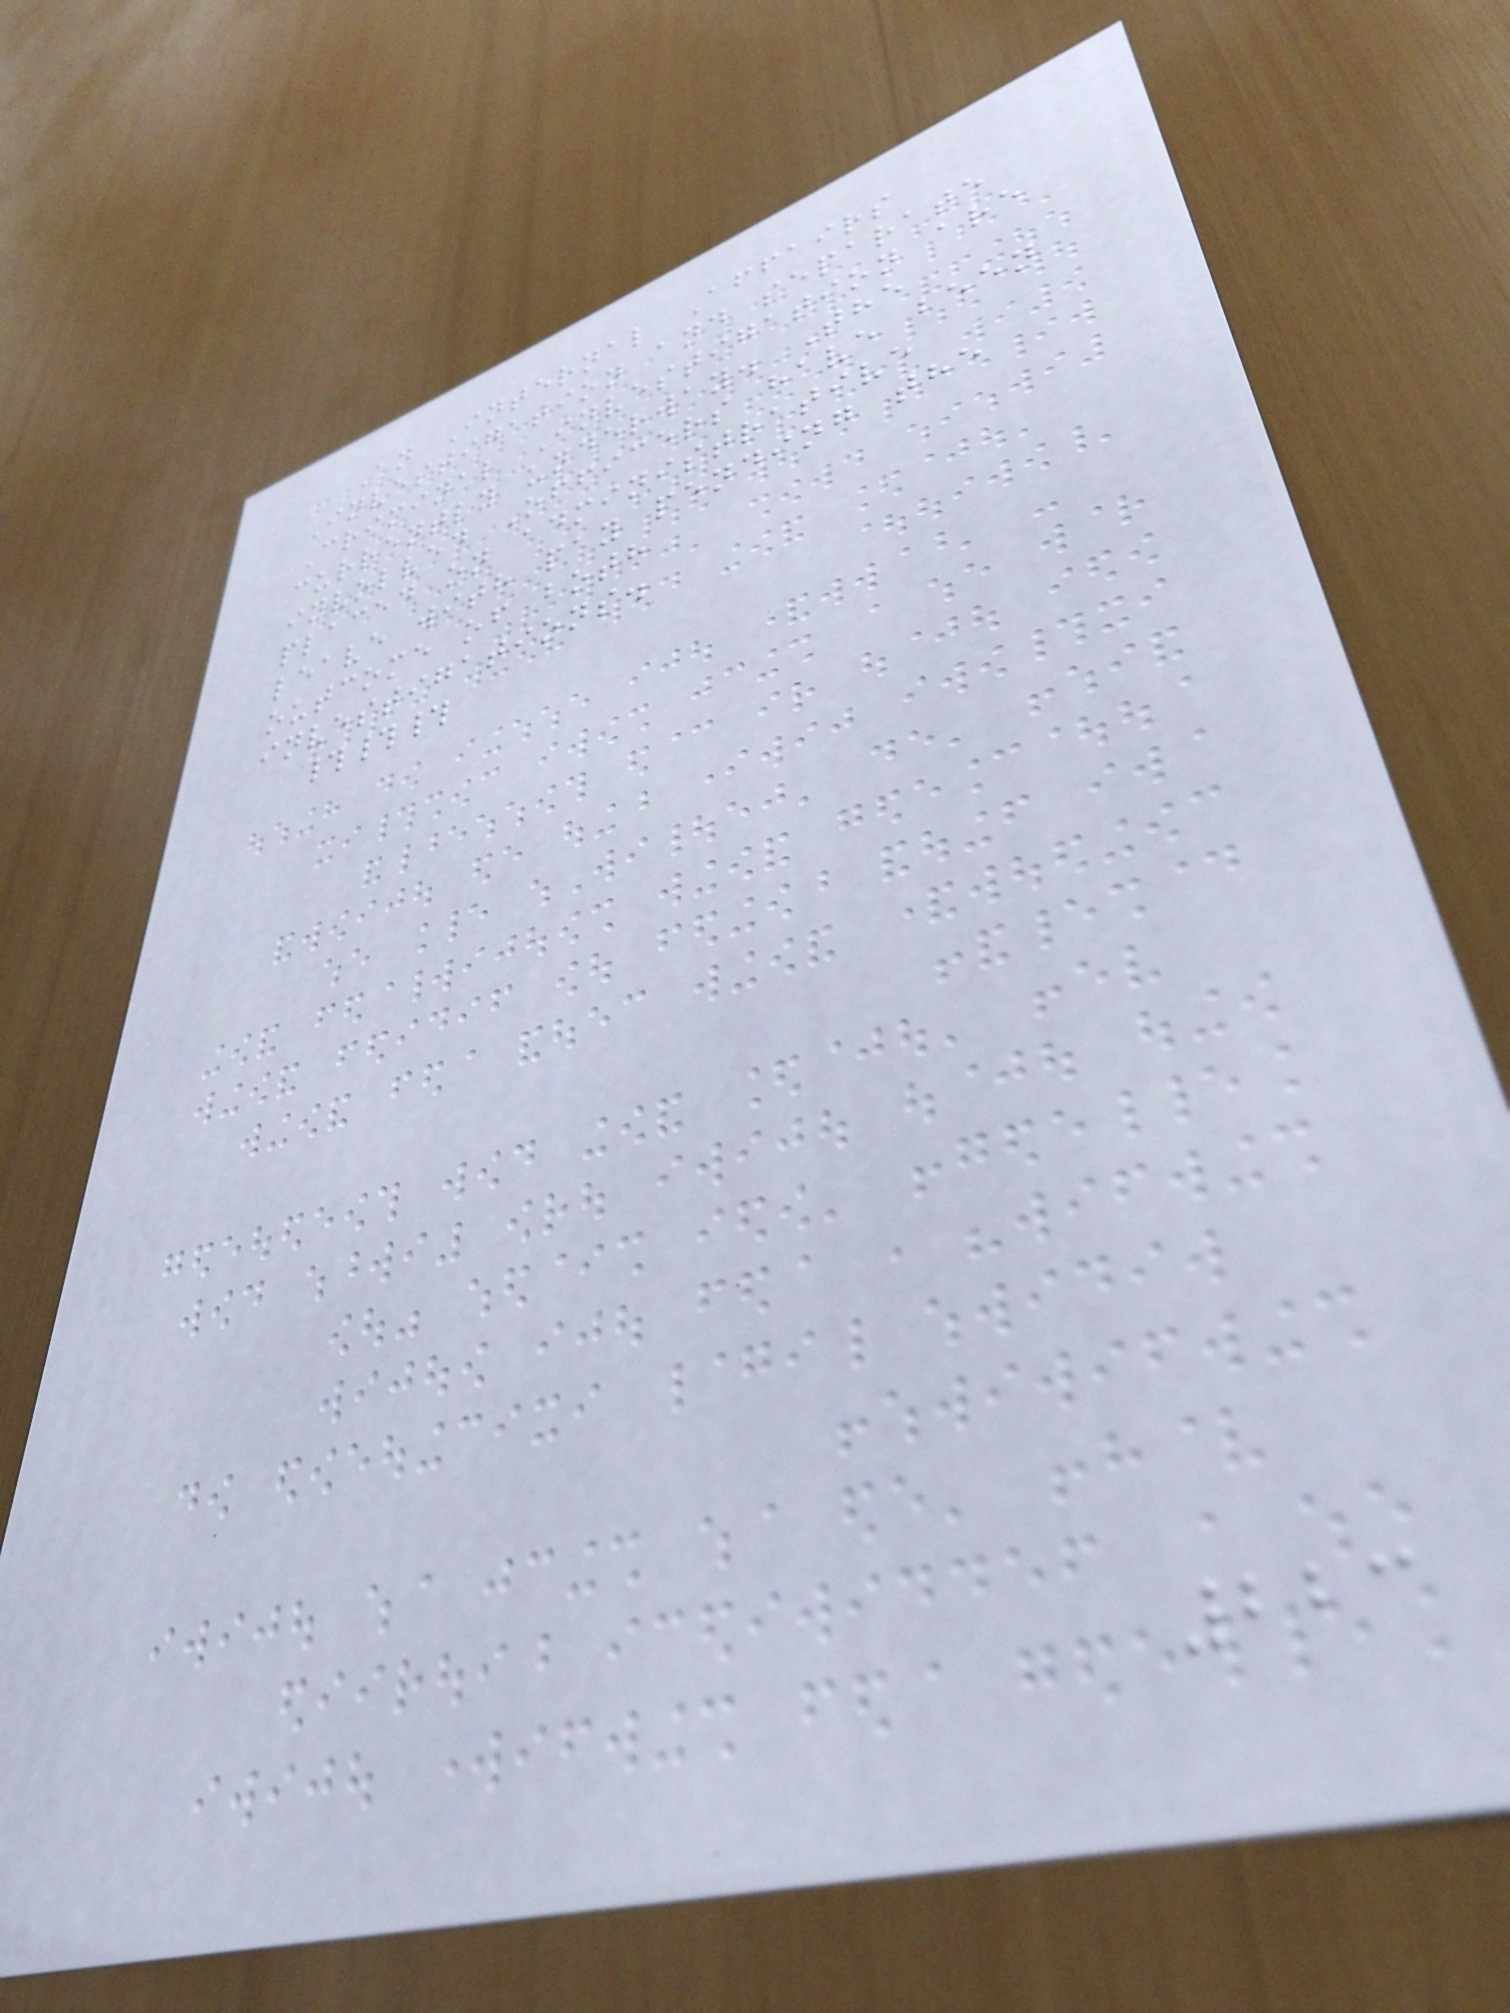An Internal Affairs
Investigation and separate
Criminal Investigation are
currently underway. The
involved Officers have been
placed on administrative
leave with pay pending the
outcome of both
investigations.
###
223
